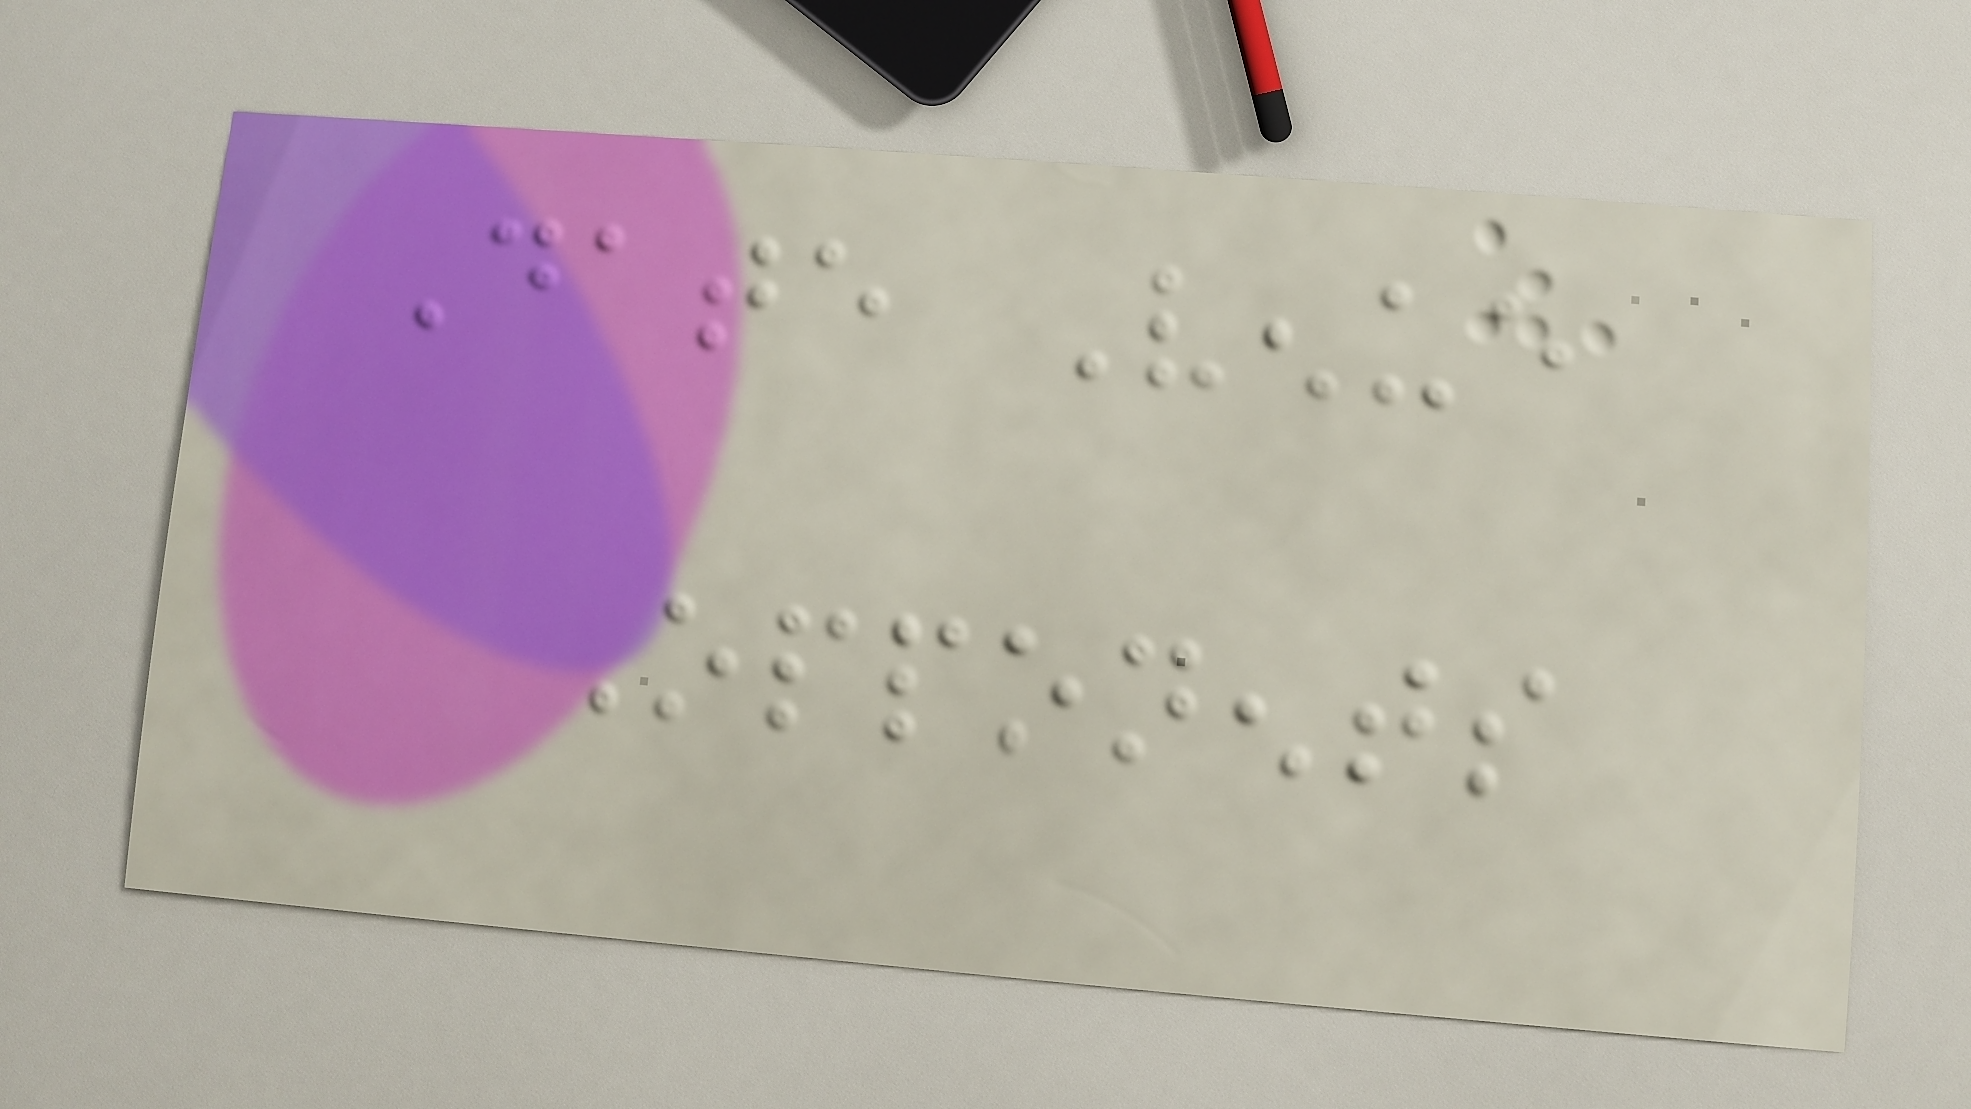Date Venue
Opponents
